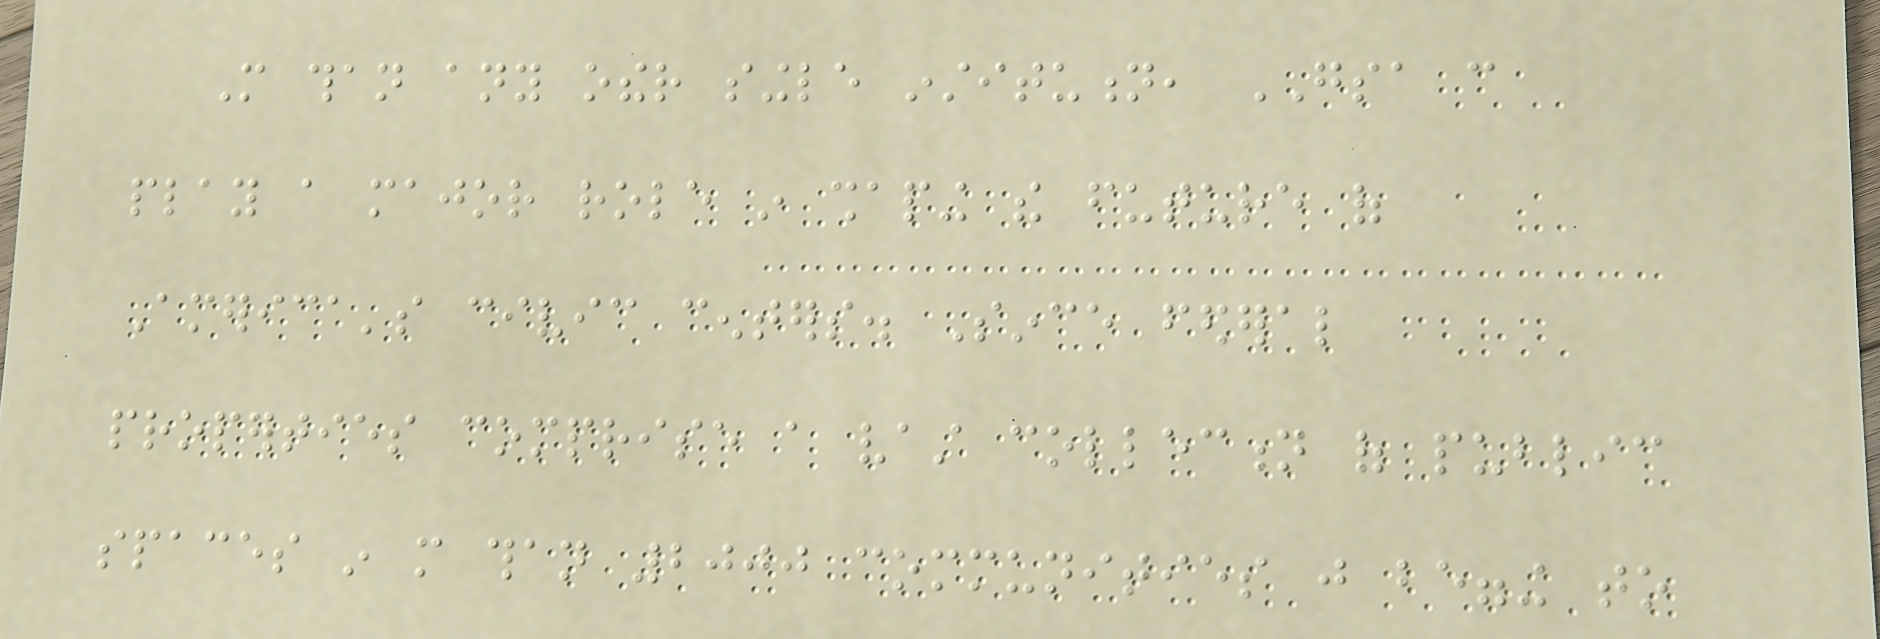More than any other single institution, GSA can
play a major role in shaping the future of
America's civic centers. Since federal
properties comprise a vast collection of public
spaces in more than 2000 communities just begging to
